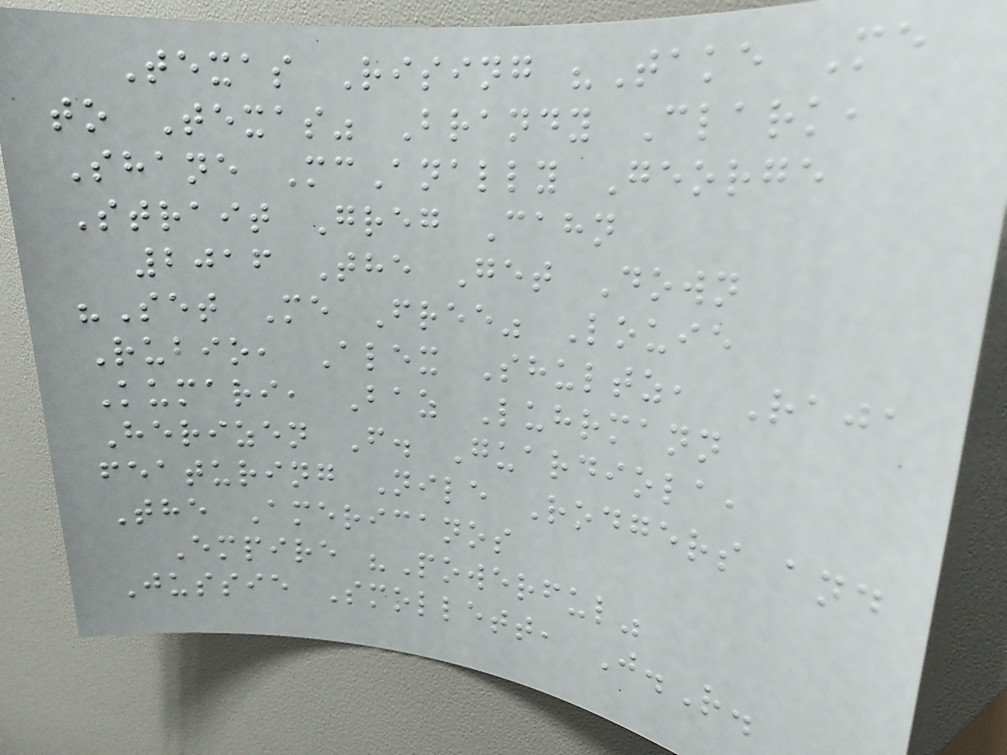Texas Rising "Take Me
to Texas" Brandy Clark,
Shane McAnally George
Strait Greg Cahn
2016 The Get Down
"Set Me Free" Louie
Rubio, Alex Shultz, Raja
Kumari, Baz Luhrmann
Herizen F. Guardiola,
featuring Nile Rodgers and
The Americanos
Empire "Powerful"
Jussie Smollett, J.R.
